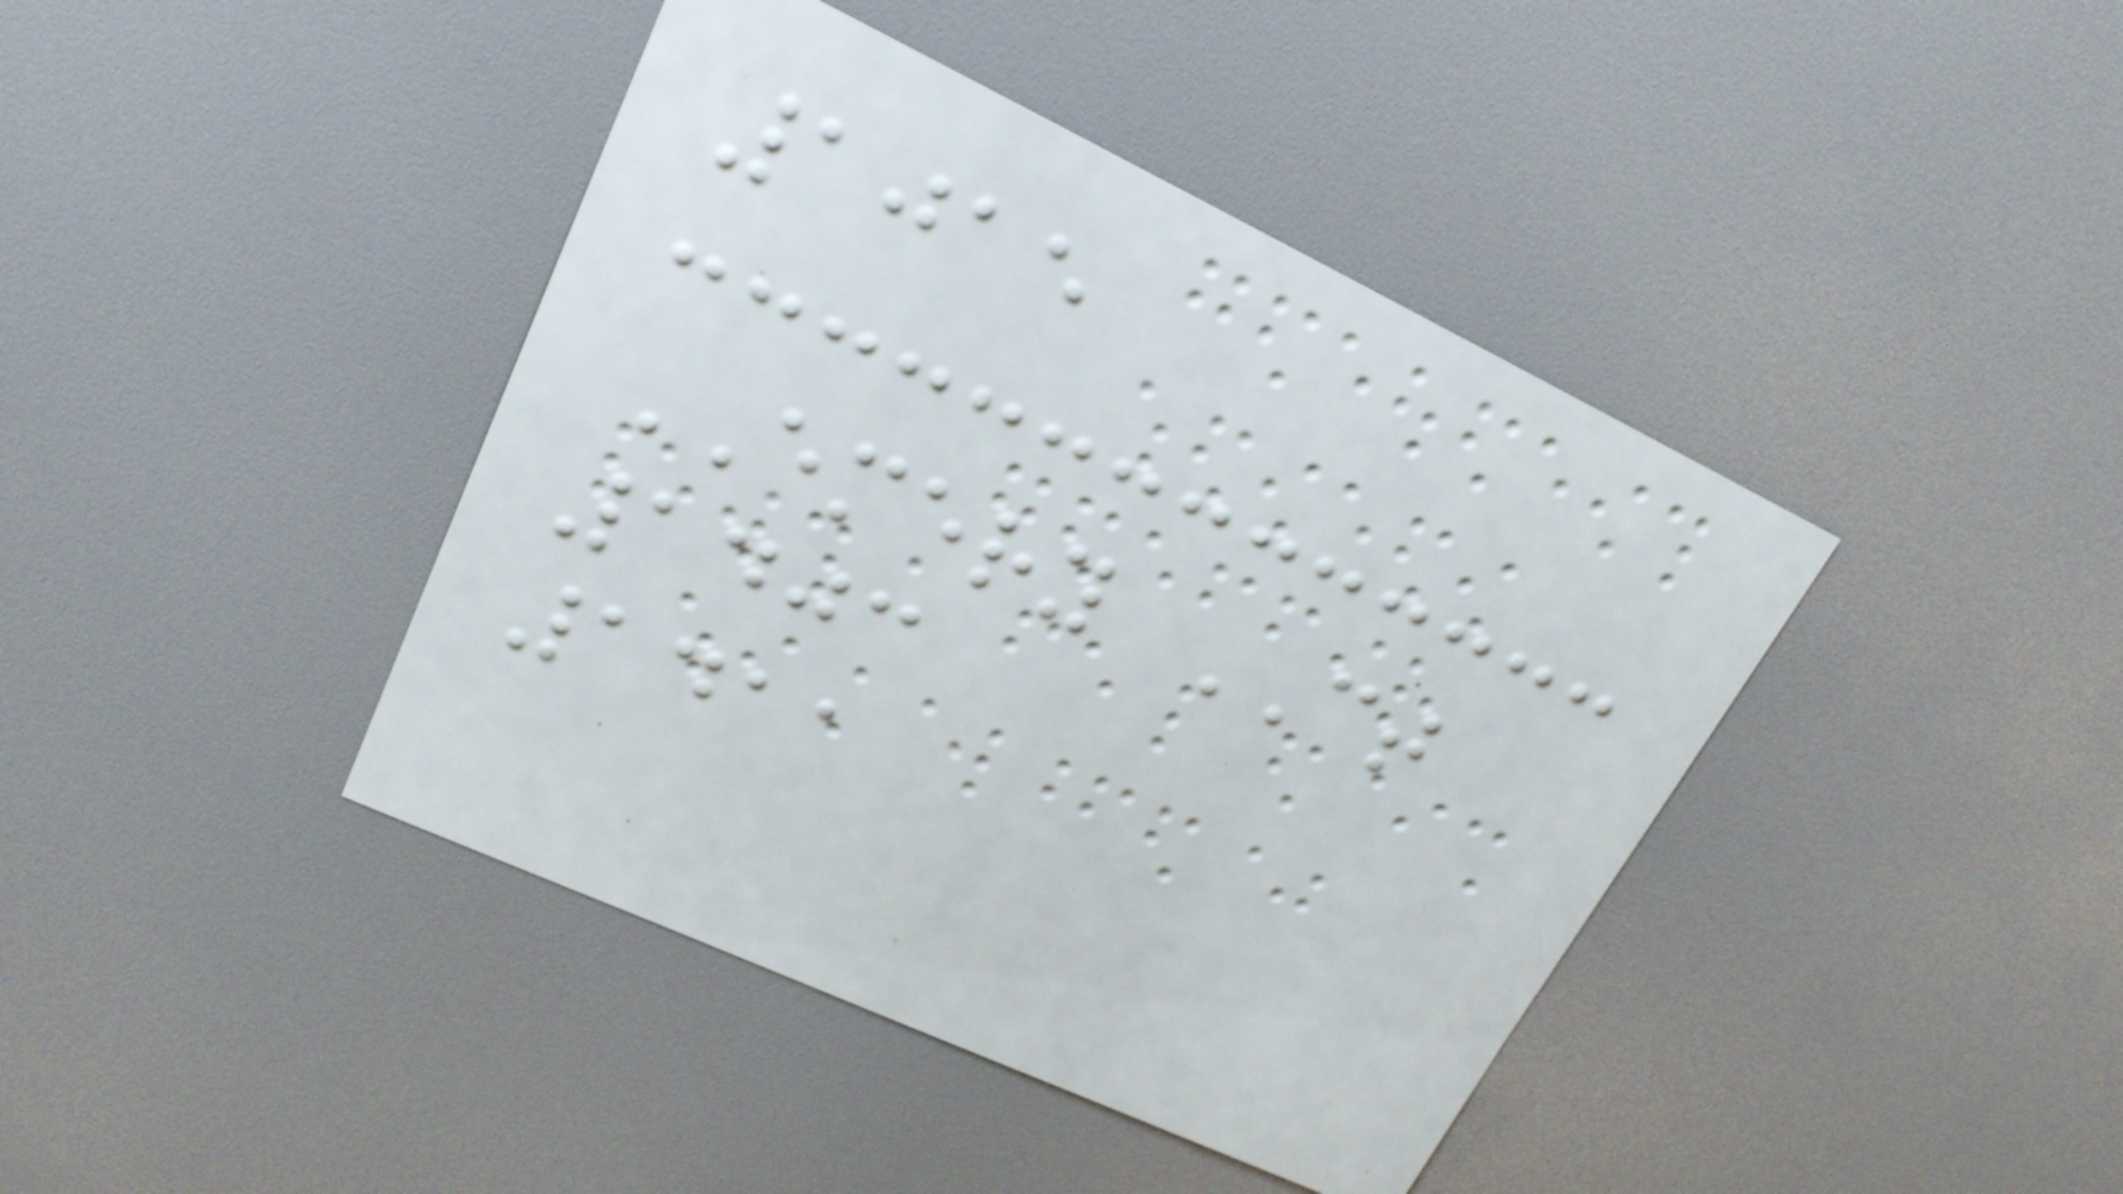1015
EMERY CT
1403
1411
